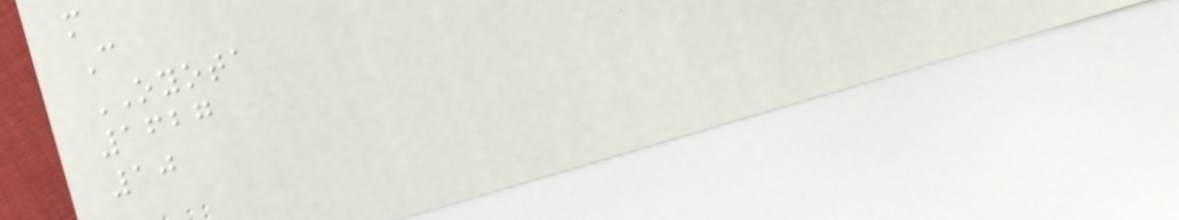m
C
OYOTA
1627
10
